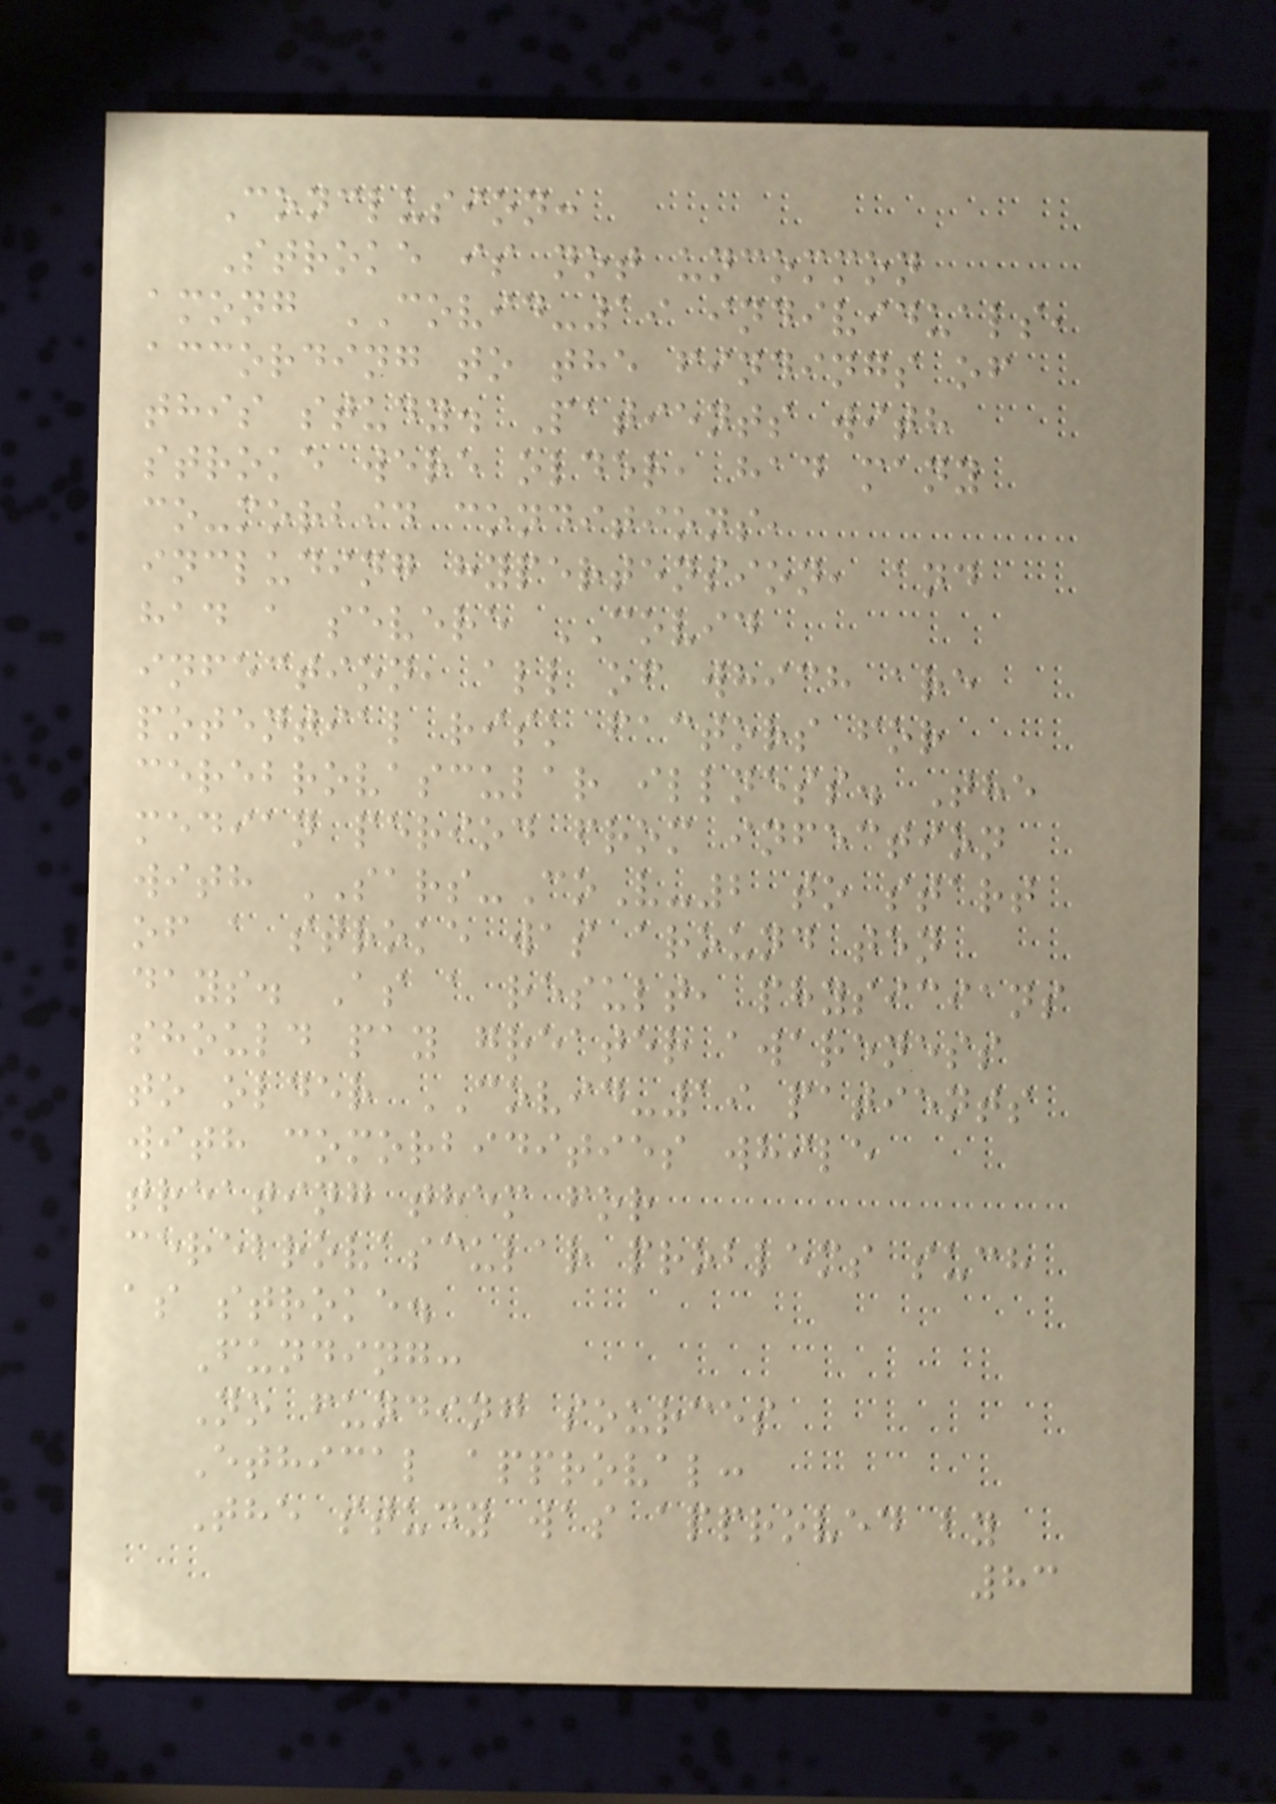Conclusion:
Stroke is not uncommon
among COVID-19 individuals,
according to the findings of
this study. Patients with
stroke were older, had many
co-morbid conditions,
including hypertension, and
had a severe COVID
infection, all of which are
potential risk factors for
cerebrovascular illness. The
median period from infection
with SARS-CoV-2 to start
of a stroke was around ten
days. As a result, physicians
should pay greater awareness
to older COVID-19 patients
with comorbidities while
treating them for
cerebrovascular problems such
as stroke.
Funding:
No funding sources
Ethical approval:
The study was approved by
83
